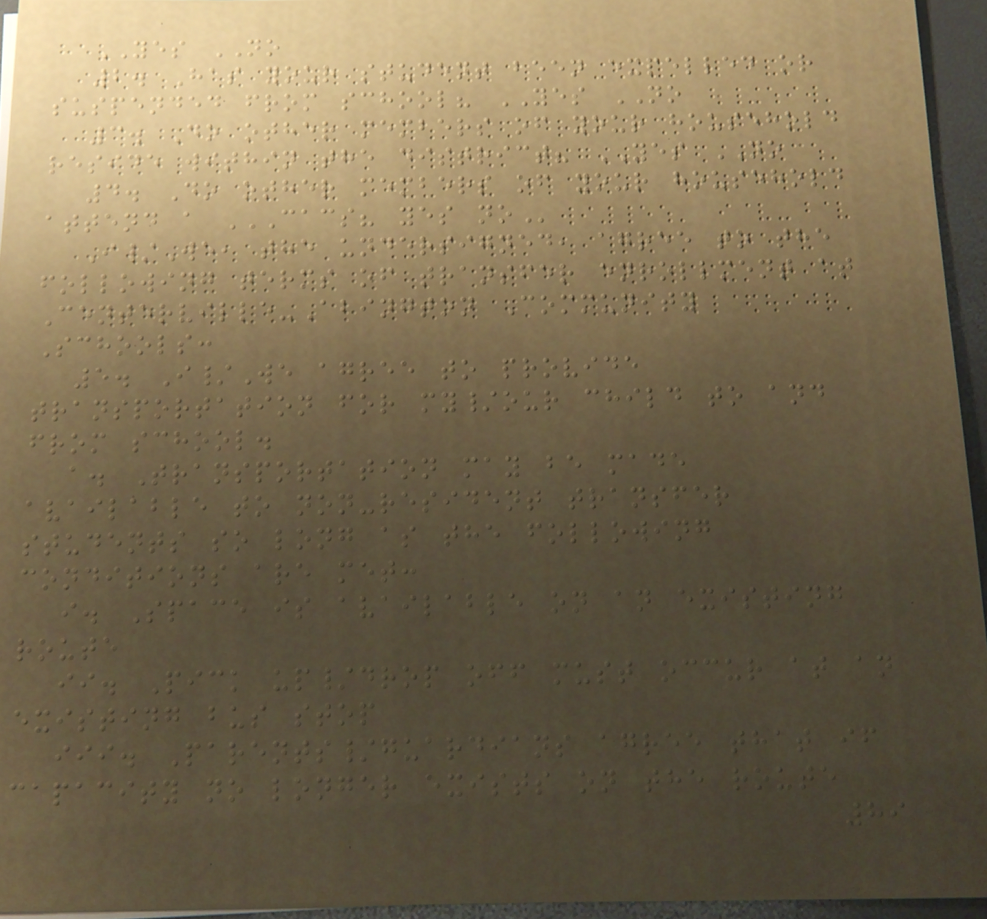YES NO
2. Has your student been expelled or
suspended from school? YES NO
3. Do other members of your household
reside within the district? YES NO
4. Do other members of your household
attend a CACS? YES NO
I/We, the undersigned, agree to the
following terms of transfer enrollment at
Centerville-Abington Community
Schools:
5. I/We agree to provide
transportation for my/our child to and
from school.
a. Transportation may be made
available to non-resident transfer
students so long as the following
conditions are met:
i. Space is available on an existing
route
ii. Pick up/drop off must occur at an
existing bus stop
iii. Parents/guardians agree that if
capacity no longer exists on the route
89
